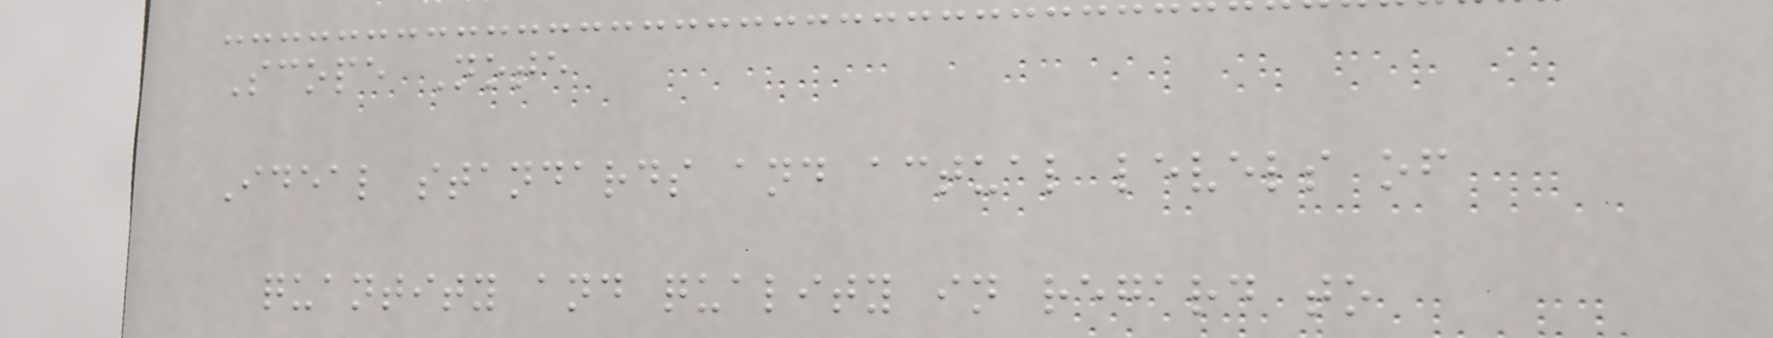Scope Note
Ideal standards and actual levels of
quantity and quality in regard to
